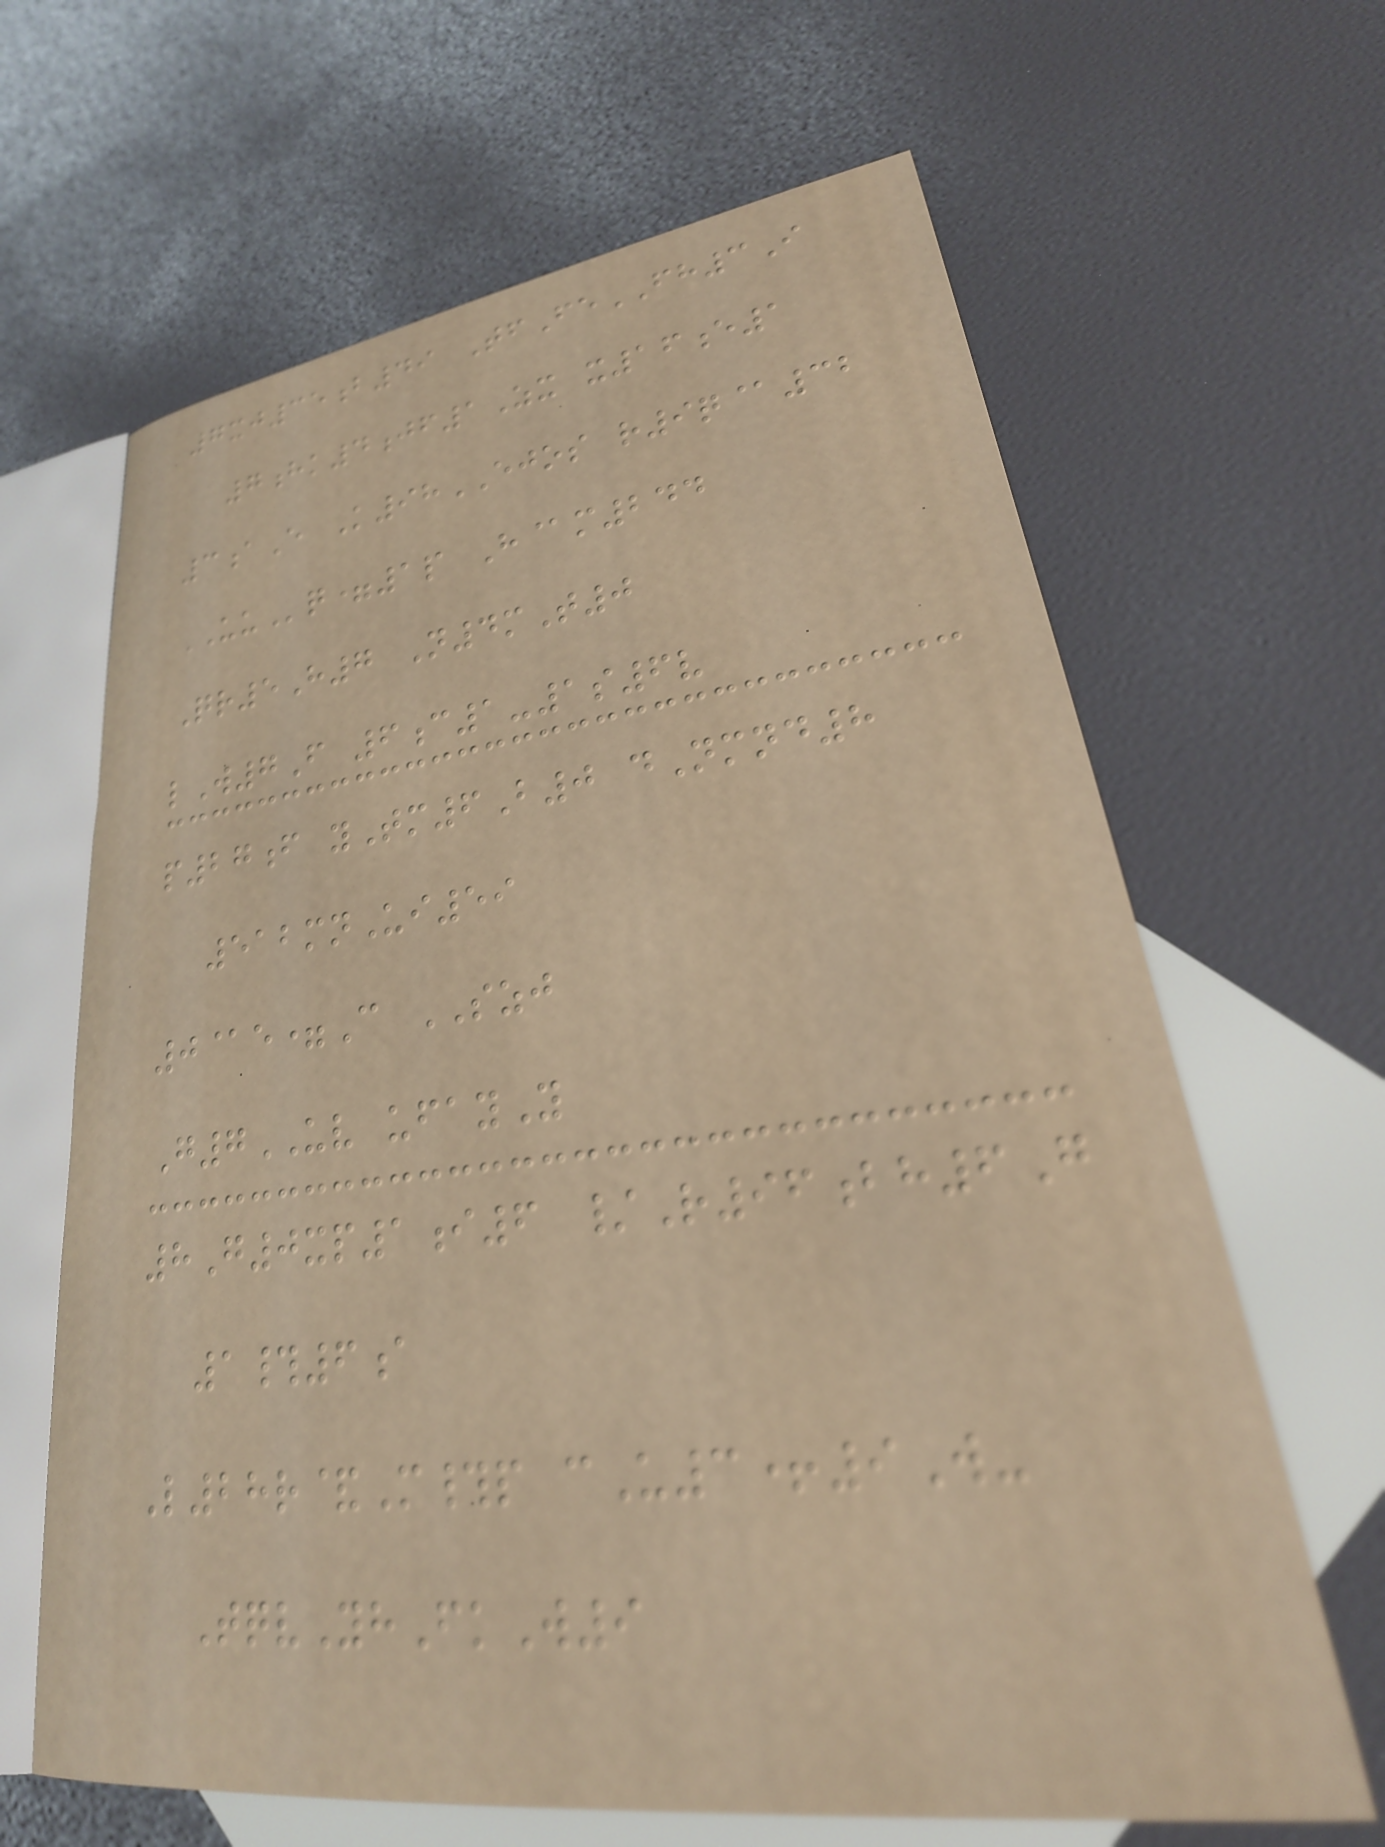7xj35b49 TfFeFH3I
7hk4jf1Zx x16e1
3aE K98EJOS r9q@32
UUq=1p H@m244
Qr5H7 N4mT0
lW7F 6c1-1s6v
p27f yTm6B0 dNmnd8
512mnUi59
0@e=C SZJ
G7UV ufayY
8G0xp1i6 /R96bh6G
1#6a
L28r&M#p cU3+9W-
TqvYhFkW9
